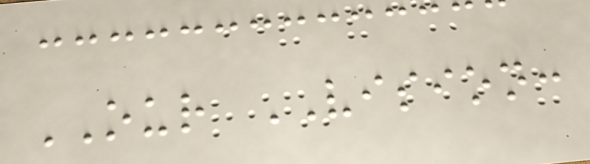OUR VISION:
